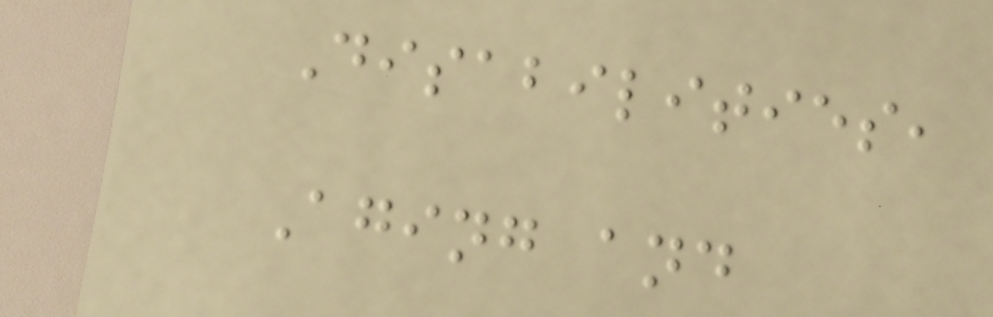Disabilities,
Aging and
